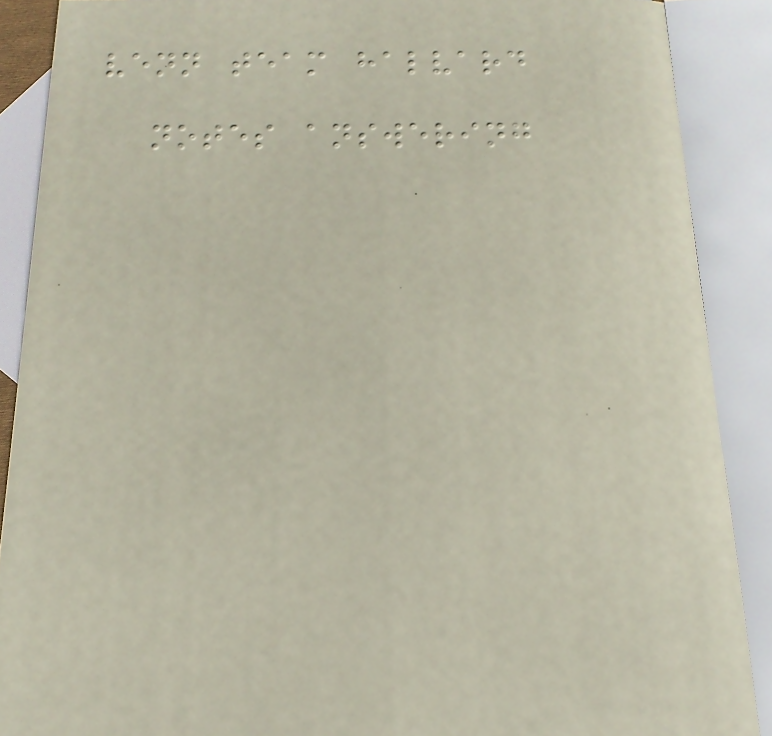venn team halvard
notes answering
